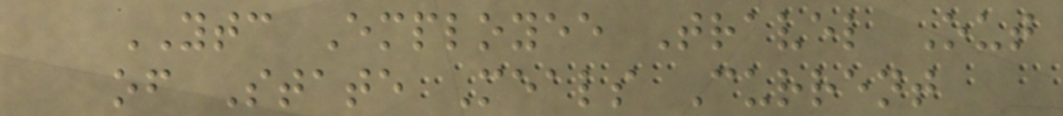YTC Employee Travel Out
of State Meals Current
